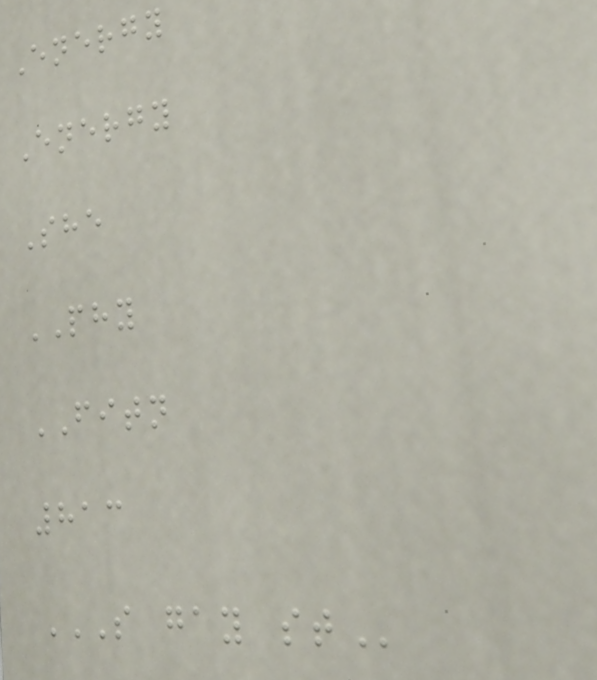Energy
Energy
She
PHY
FITN
813
S GAY ST
